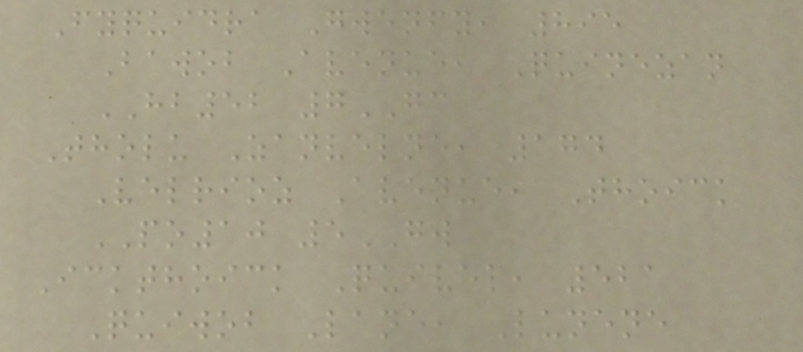Fyquidra Gwenfy, 895
Bawob Avenue, Quinezan
HB52 7GC
Tholu Zanvelne, 174
Velrioz Avenue, Thoick
PO10 5GW
Ickthoick Quivel, 521
Quiwob Lane, Lunene
